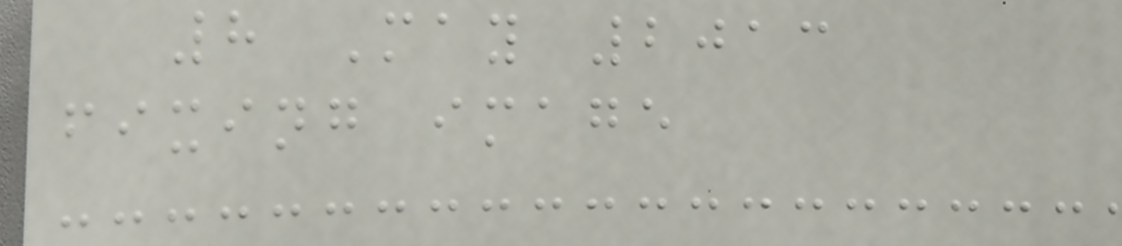8 May 2013
fixing image
